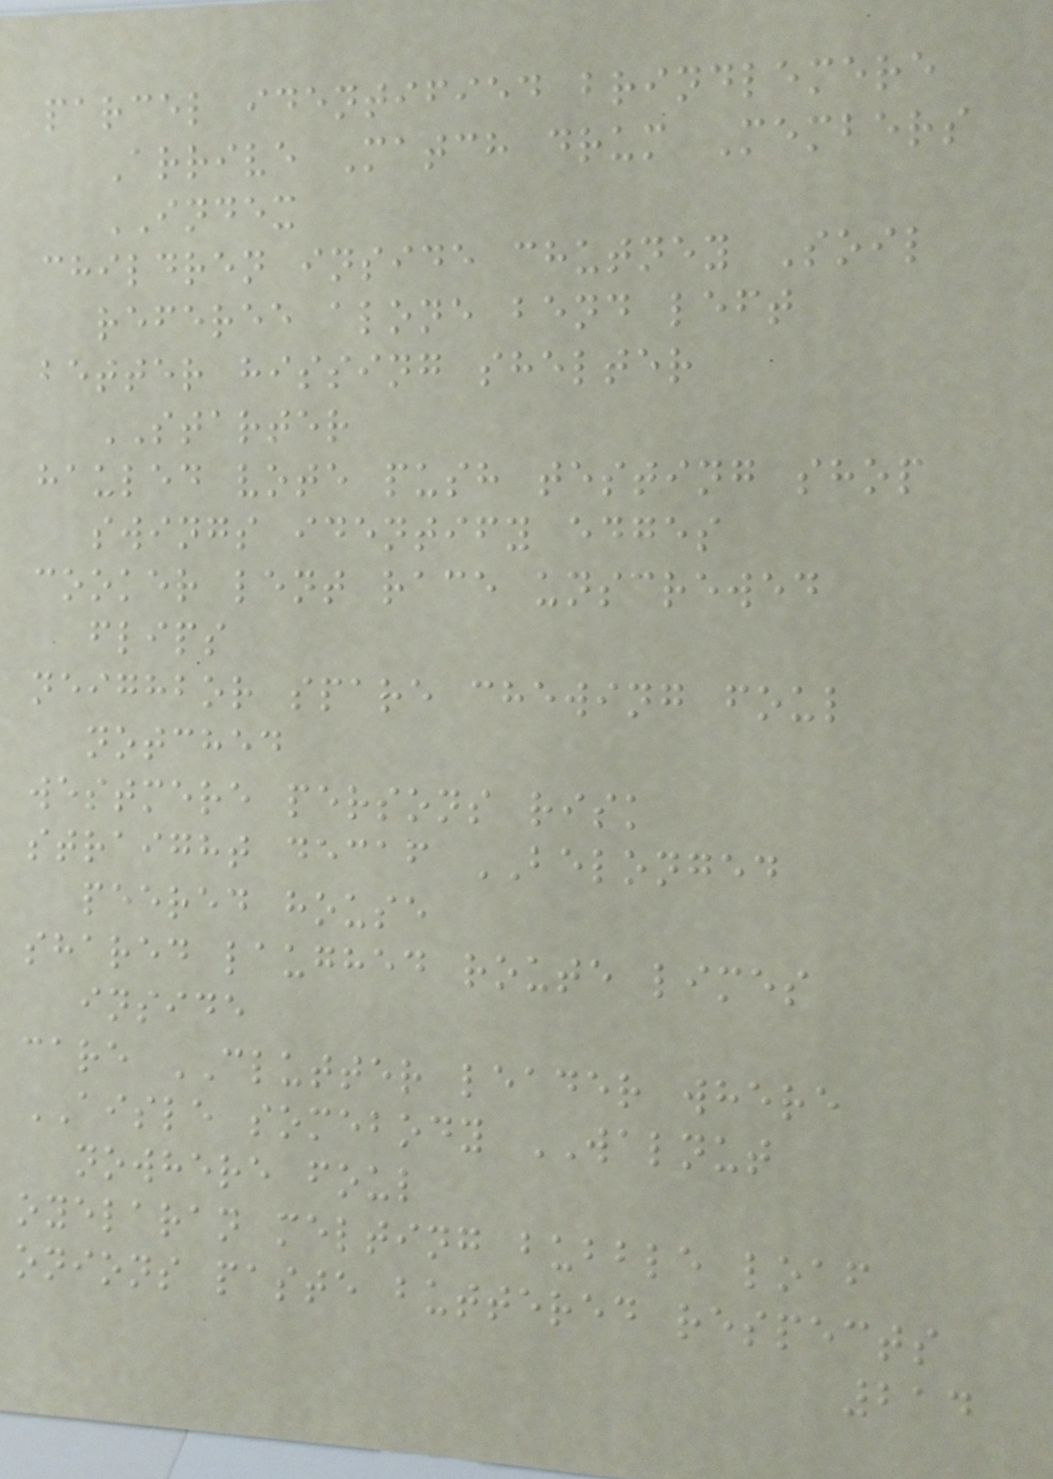parcel identified brindlemere
Arrive Match drum Members
INDEX
children inside chutney Soil
referee alone bend left
better hissing shelter
STARTER
hauled vote push testing shop
swings identify edges
cooker lent race unscrewed
flips
neighbor spare chewing foul
notched
westmere persons risk
straight decaf BELONGED
peered house
shared laughed route limes
inside
care CLUTTER leader where
AISLE somebody WALNUT
nowhere foul
oyelaran melting bubble loaf
onions paste buttered respects
214
